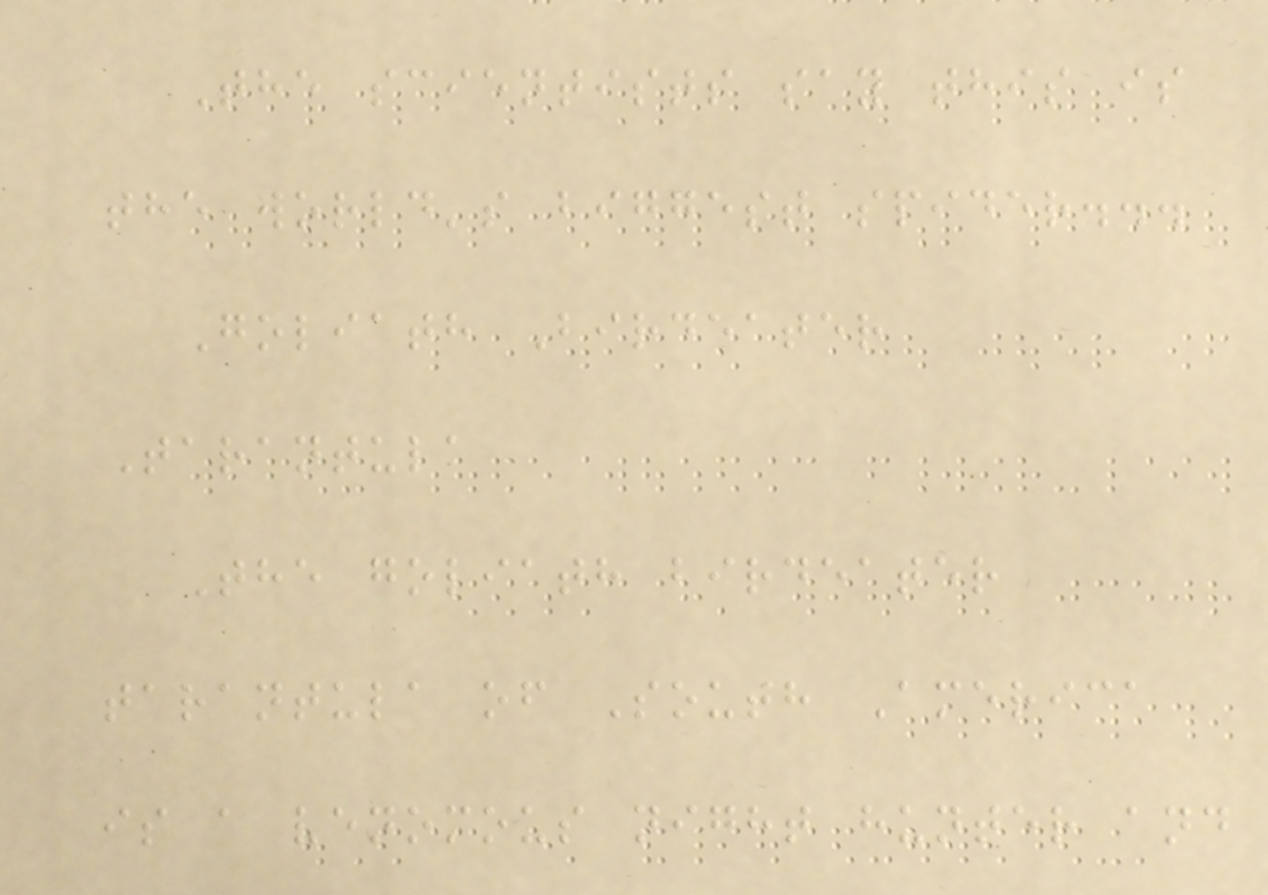The scientists say this is
the world's biggest spider...
Goliath Birdeater
Tarantula
The goliath birdeater
tarantula of South America
is a venomous night hunter and
